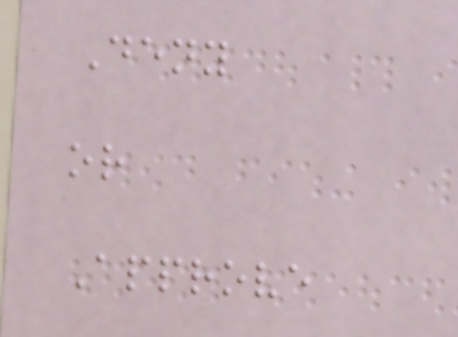Deny
or
Approve
